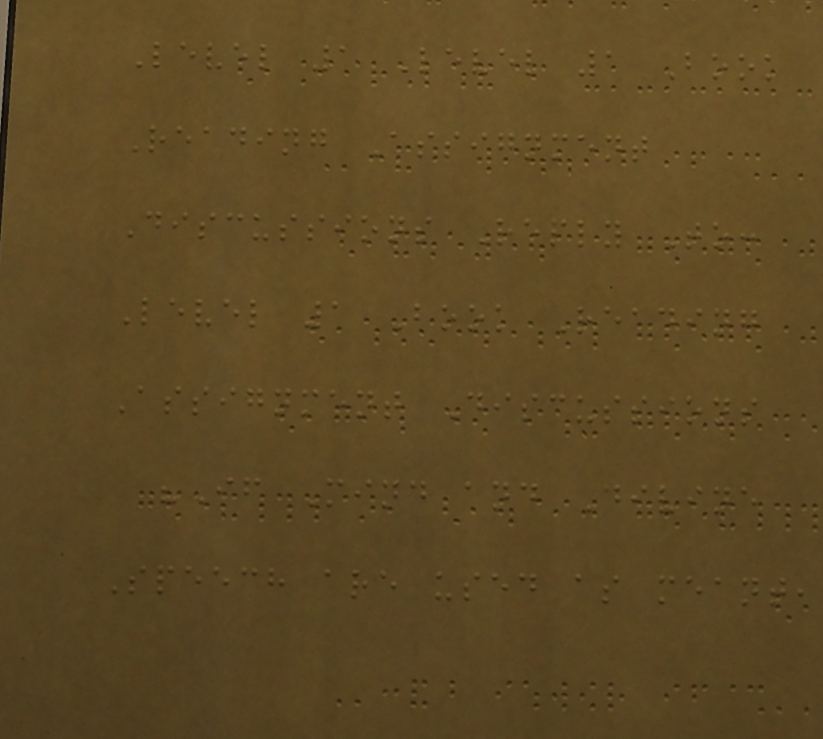Level 1 Level 1 Book
Reading Assignment
Discussions Reply To:
Level 1 Book Reading
Assignment Discussions
"If Mind and Divine
Speech are used as meant,
